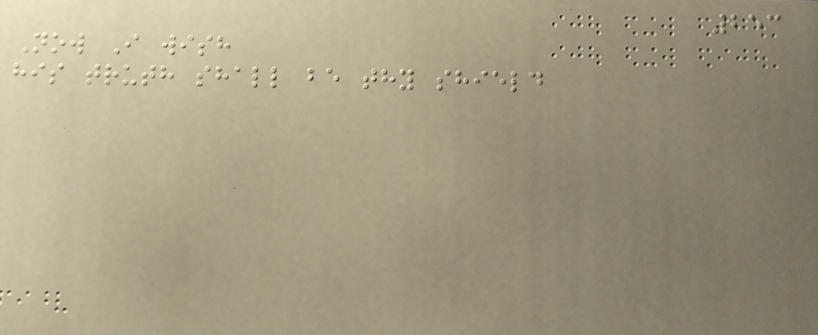253
Now I wish
his truth shall be thy shield
